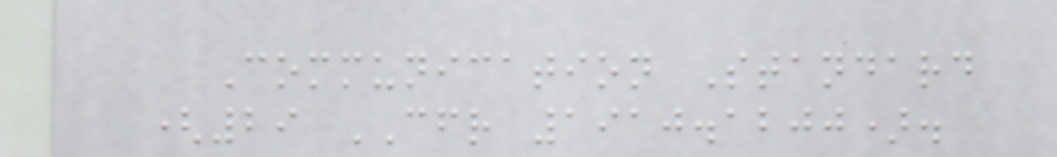Communication Standard
(29 CFR 1910.1200).
